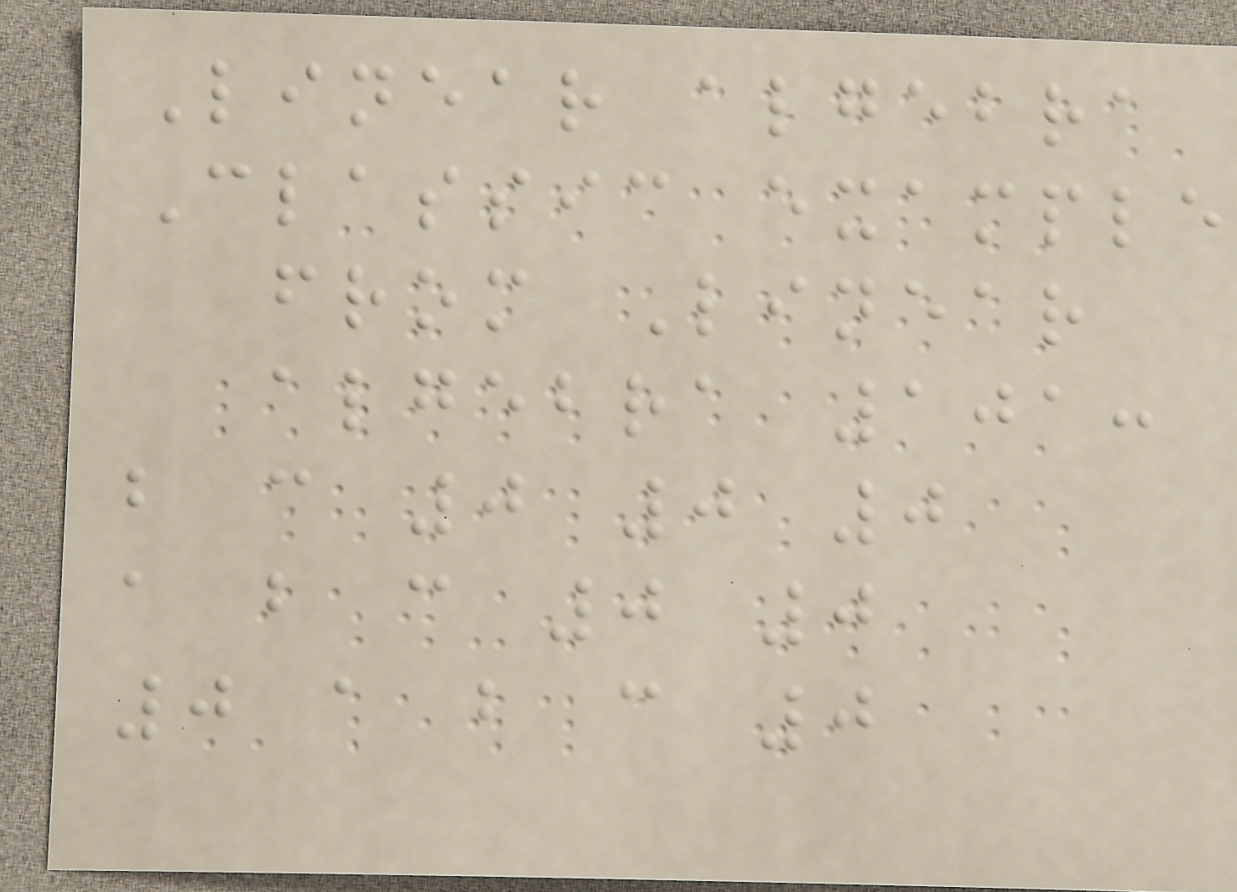Linear algebra
Classic example
from Linear
algebra 101:
b c 0 0 0
a b c 0 0
0 a b c 0
